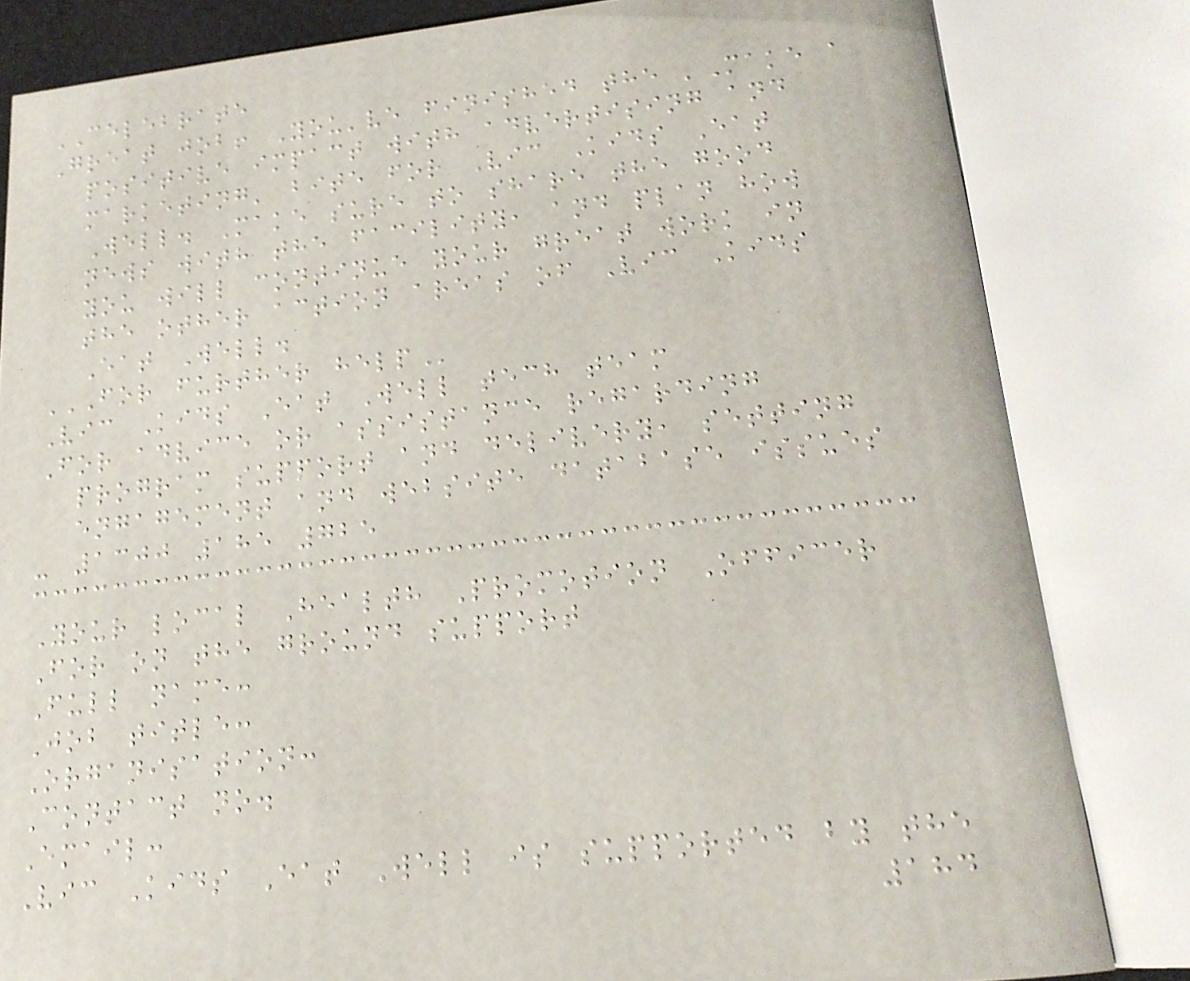CELEBRATE
Great job! You've finished the 'Make a
positive impact with advertising and
marketing' bite for Vic Kids Eat
Well. Make sure to share the good
news with the facility, and plan how
you will continue your great work in
the other action areas of Vic Kids
Eat Well.
FOR FURTHER HELP
Vic Kids Eat Well tech team
For advice or assistance regarding
program support and delivery, setting
engagement and website database issues
- 1300 185 725
Your local Health Promotion Officer
For on the ground support
Full name:
Job title:
Organisation:
Contact no.
Email:
Vic Kids Eat Well is supported by the
184
